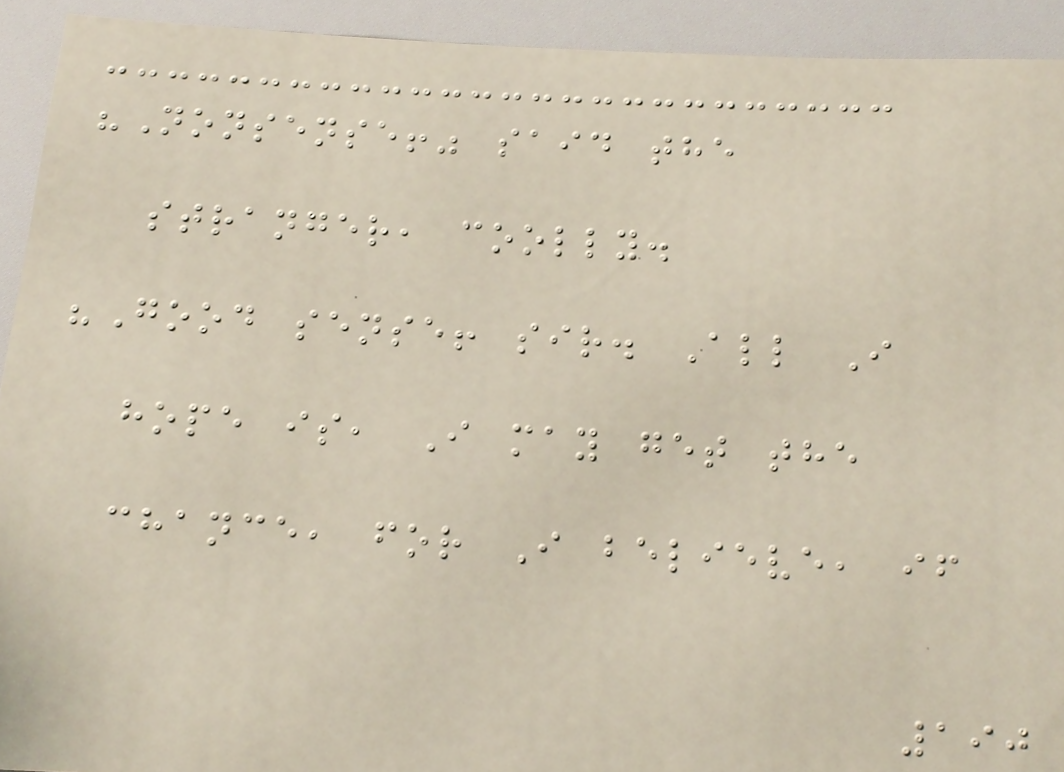"Nonsense!" said the
stranger, coolly.
"Good sense! sir. All I
hope is, I may get the
chance, for I believe, if
190
